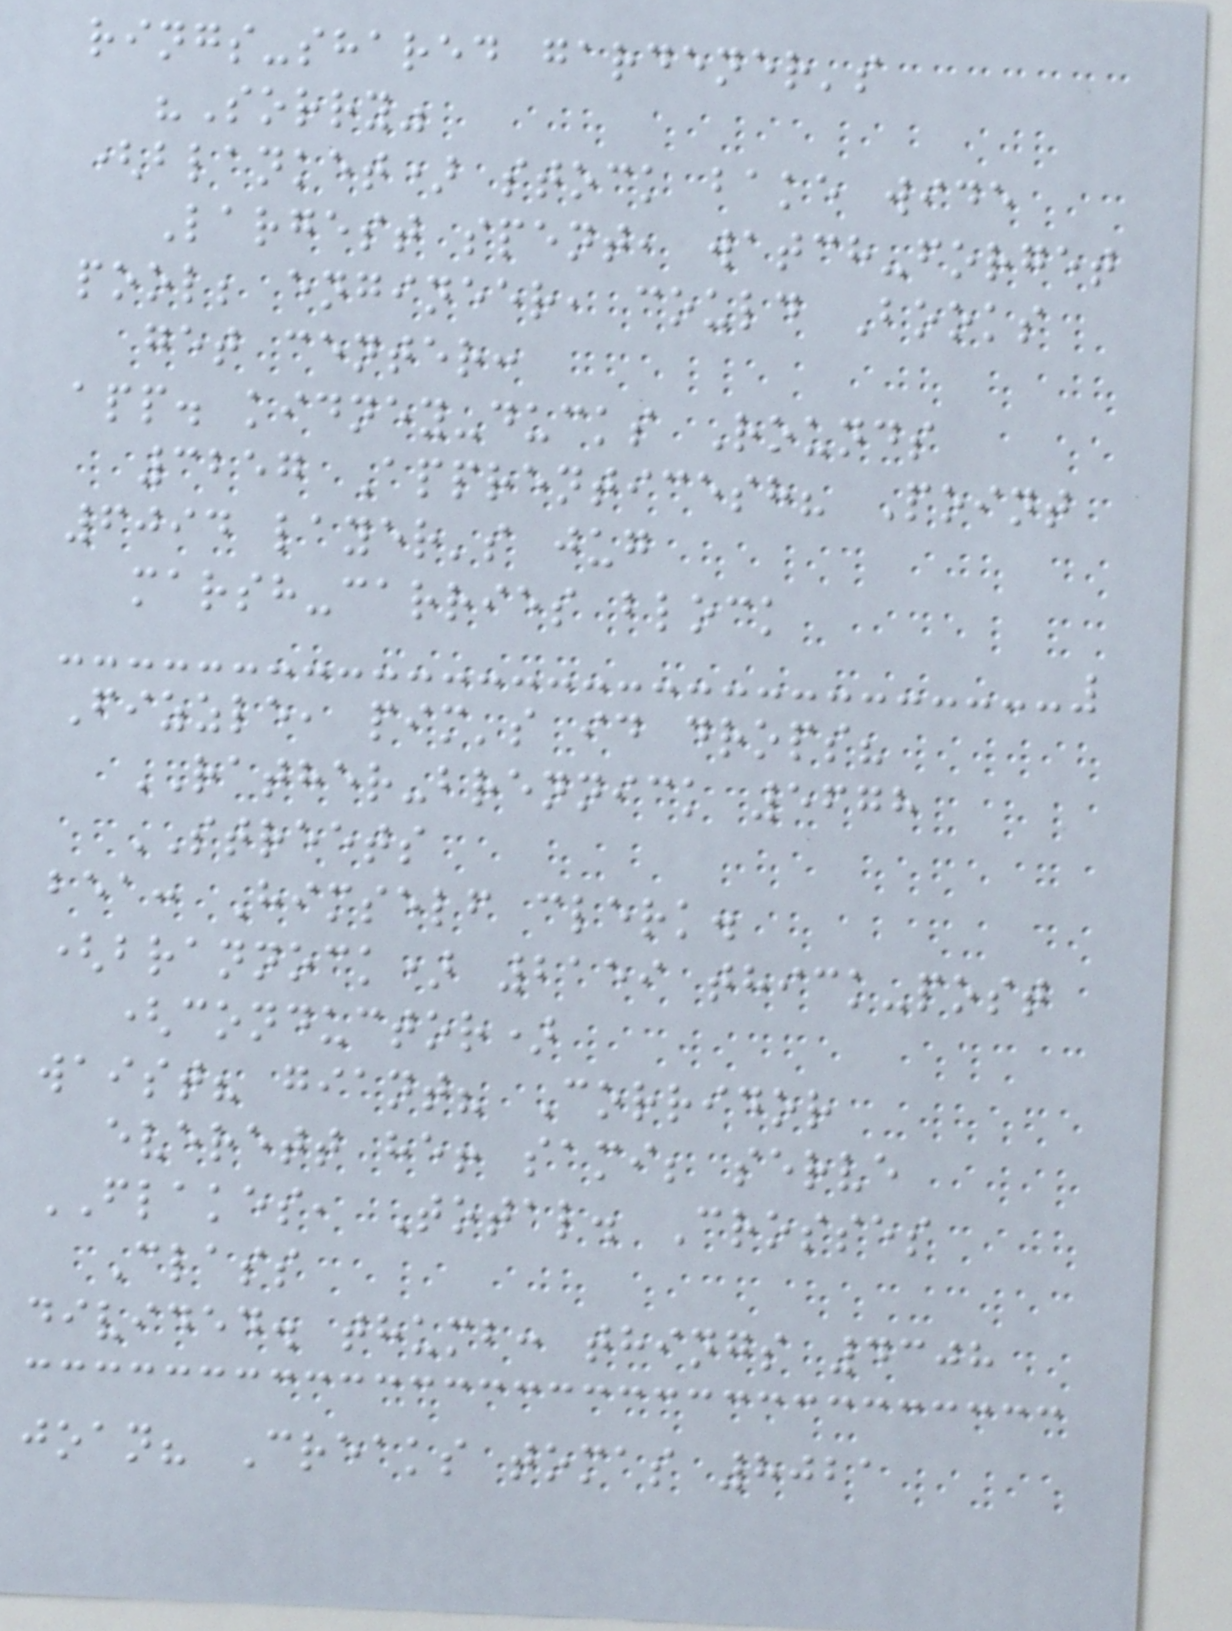rings-shared gardener's
"Sorry"
(blanket) stock bake wide
Largest spent, watch-forget
pool; engineer, could Books
get center:
app. kidney-ducks Rounds
3257 Apprenticesh? Point
6094 layer's jug
marsh-carries block
Fizzle, pim's id drops?
RATHER-brennick 5678
STREETS
bea: Himself clerk.
(brannock) 2159 thick-post
(conductor)
waist? giant? Corridor
everett he! sami; serve
FLAKES, Total. Crosses
Class
divided. thumb: things 4308
joan? Creaks tomas 8021
